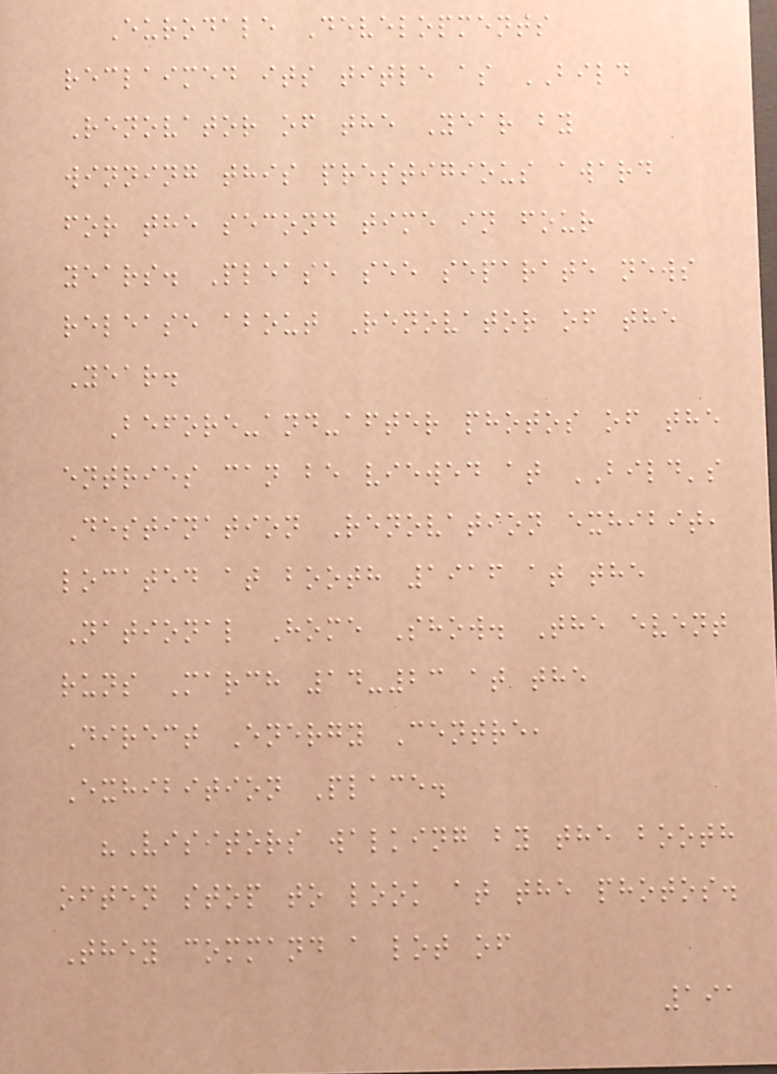Eurodale Developments
reclaimed its title as BILD
Renovator of the Year by
winning this prestigious award
for the second time in four
years. Please see separate news
release about Renovator of the
Year.
Before-and-after photos of the
entries can be viewed at BILD's
Destination Renovation exhibit,
located at booth 1916 at the
National Home Show. The event
runs March 14-23 at the
Direct Energy Centre,
Exhibition Place.
"Visitors walking by the booth
often stop to look at the photos.
They command a lot of
191
